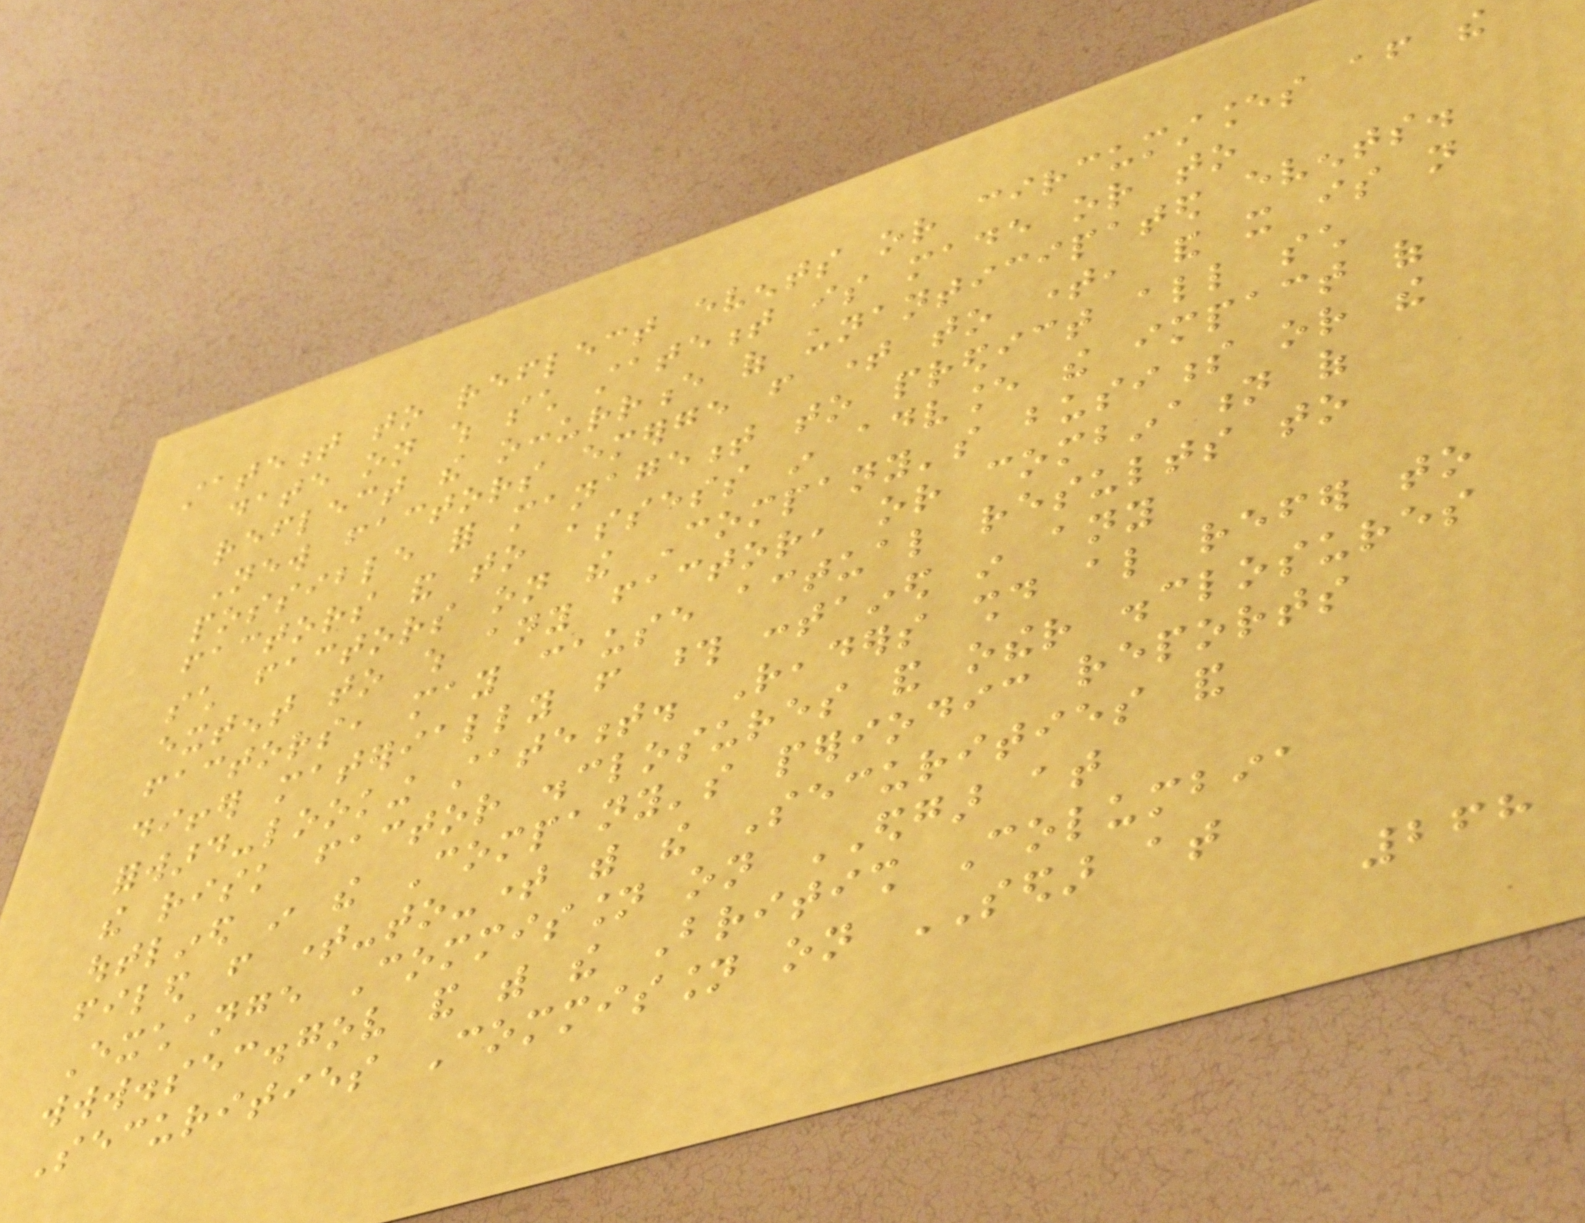statement to reflect events or circumstances after the
date on which such statement is made or to
reflect the occurrence of unanticipated events.
New factors emerge from time to time, and it is not
possible for management to predict all such
factors and to assess in advance the impact of
such factors on the Company's business or the
extent to which any factor, or combination of
factors, may cause actual results to
differ materially from those contained in any
forward-looking statement. Readers should also refer to
the risk factor disclosures and other disclosures
outlined in the Company's periodic reports
filed from time-to-time with the Securities and
Exchange Commission on EDGAR at
www.sec.gov and with the British Columbia
Securities Commission on SEDAR at
268
